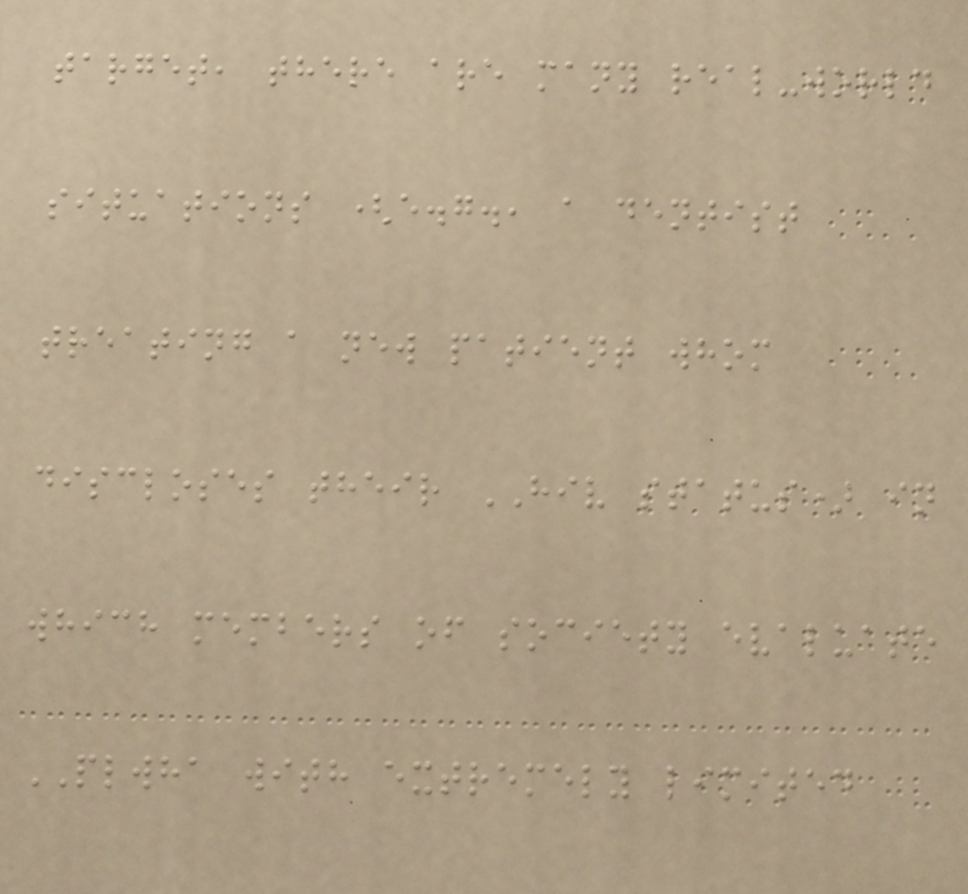target, there are many real-world
situations (e.g., a dentist
treating a new patient whom
discloses their HIV status) in
which members of society evaluate
PLWHA with extremely limited
